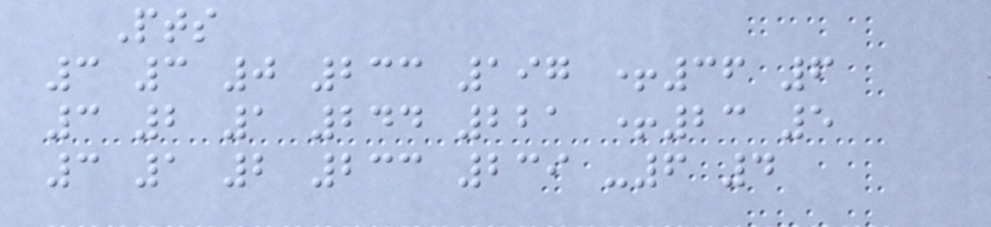Pts
3 3 0 233 197 +36 6
3 2 1 244 221 +23 5
3 1 2 233 239 -6 4
